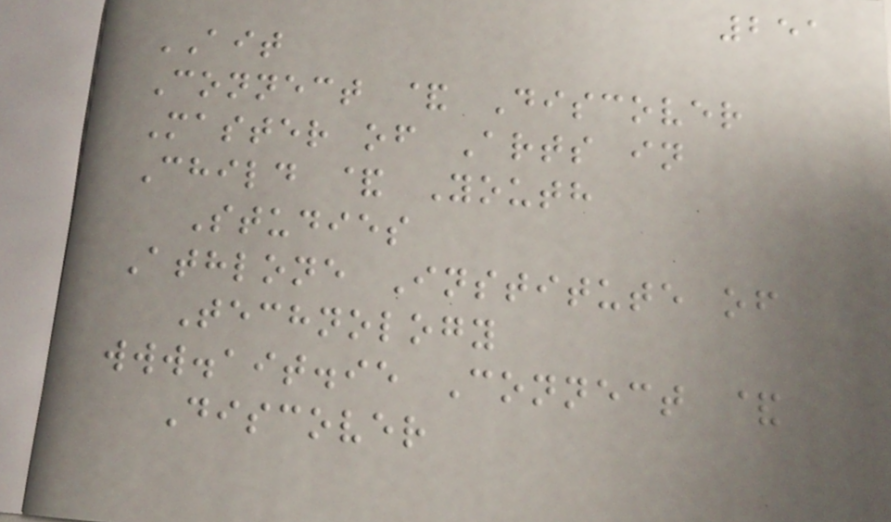251
AIT
Connect & Discover
Master of Arts in
Child & Youth
Studies
Athlone Institute of
Technology
www.ait.ie Connect &
Discover
